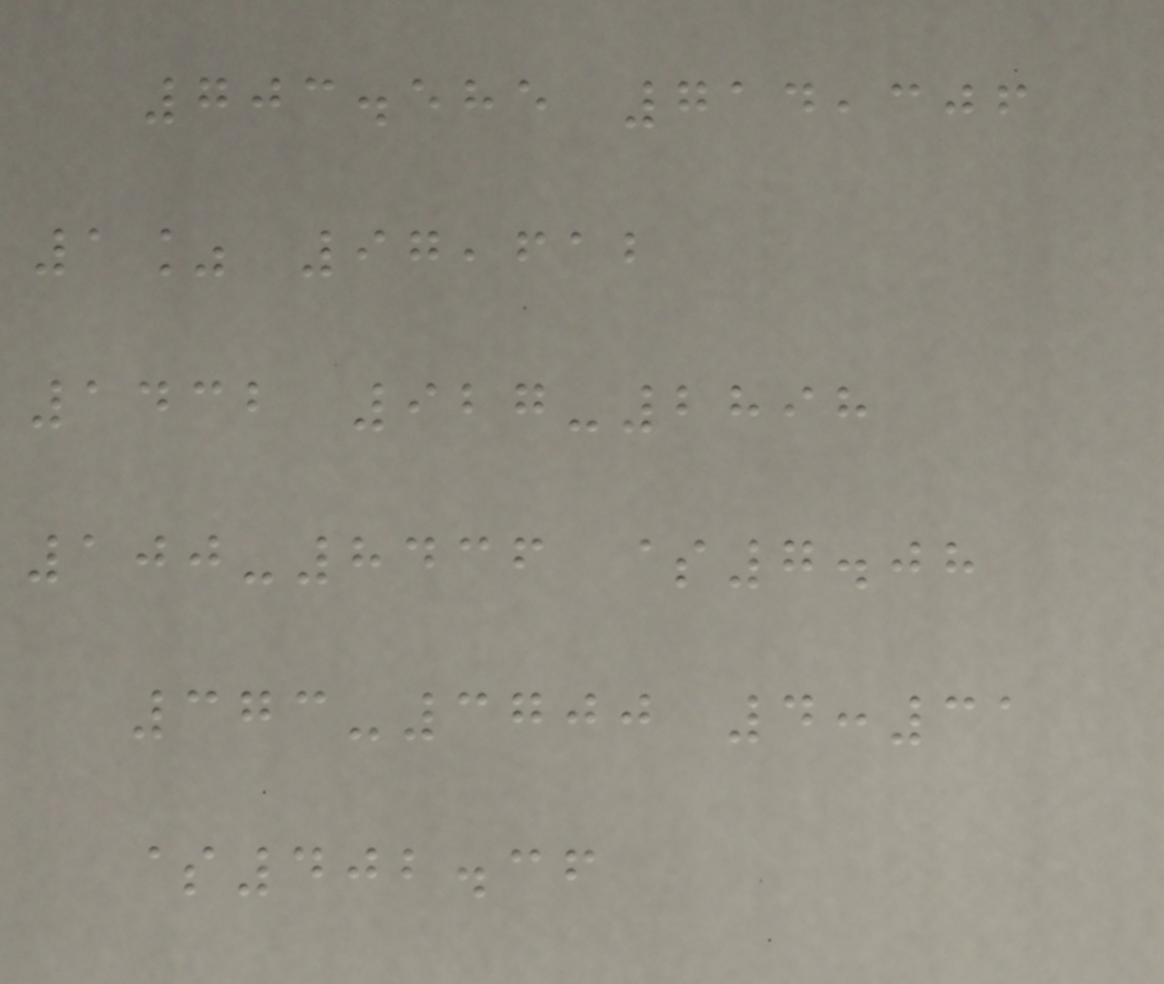703.585 714,306
1% 97,612
1432 927-2898
100-8436 $7.08
373-3700 4:31
$402.36
